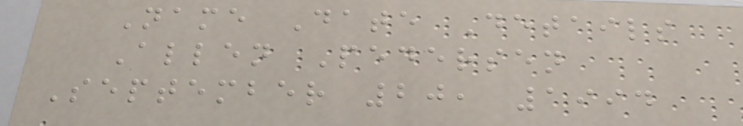Name Date Details
Allen Pedersen
September 20, 1994
